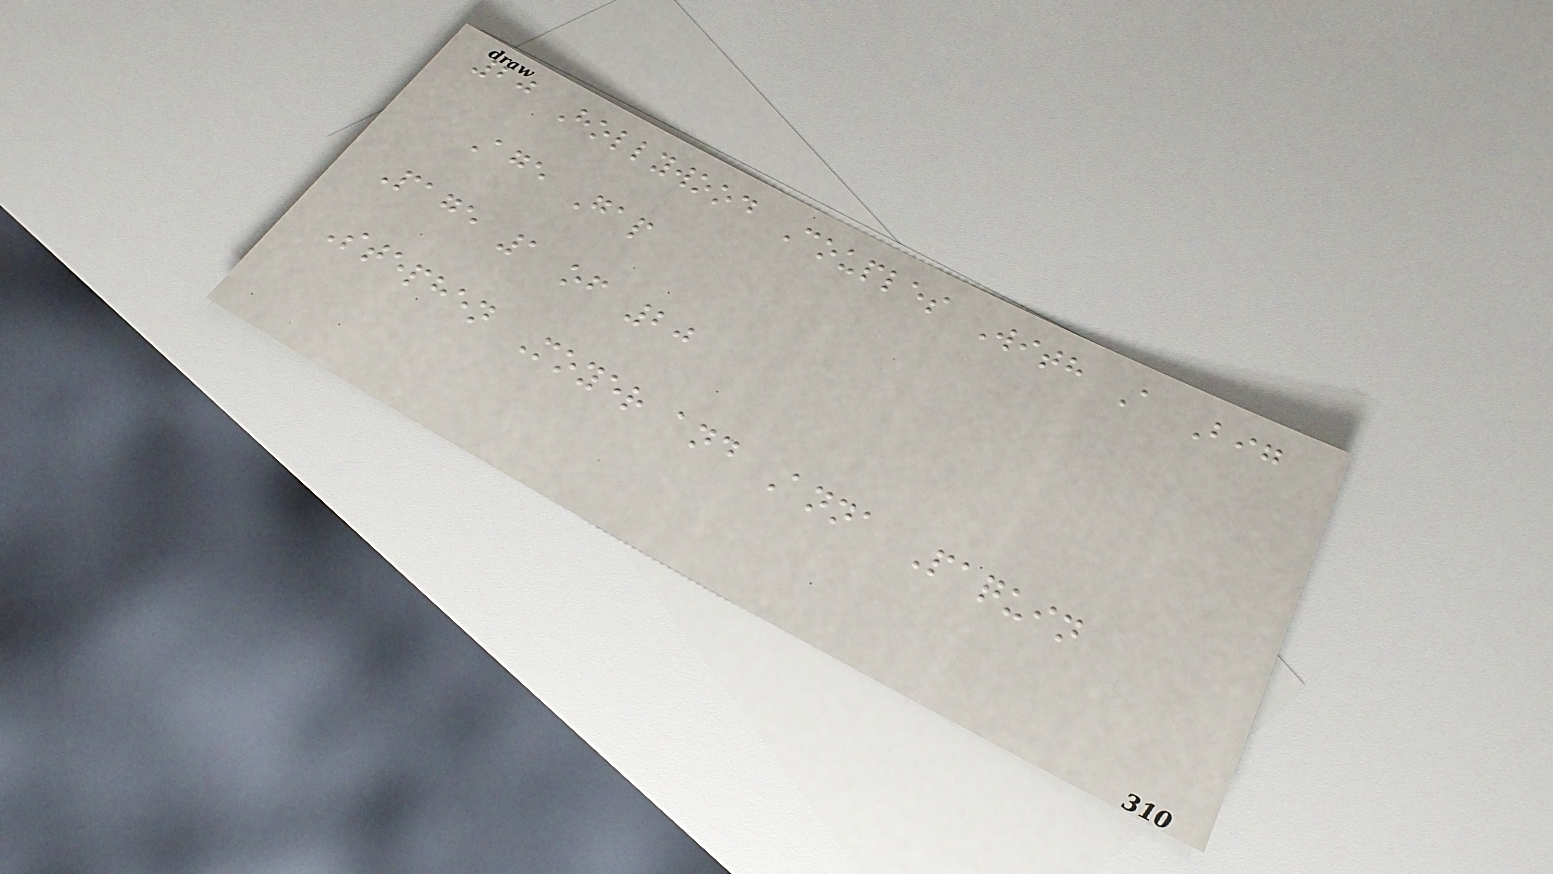20 Hollywood Couples With A Big
Age Gap
Page 1 of 20
Stephen Moyer and Anna Paquin
